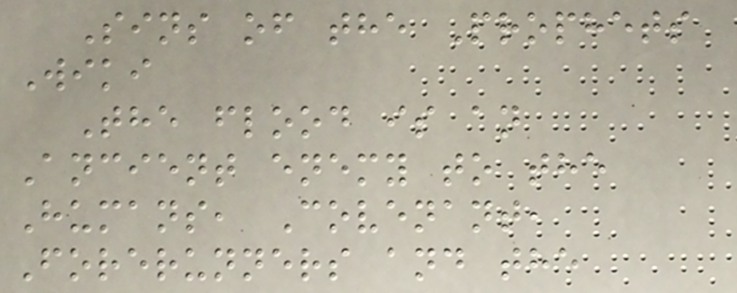Sins of the Prophets
Wiki
The flood is an
Ancient enemy to the
Humans, Covenant,
Forerunners and the
